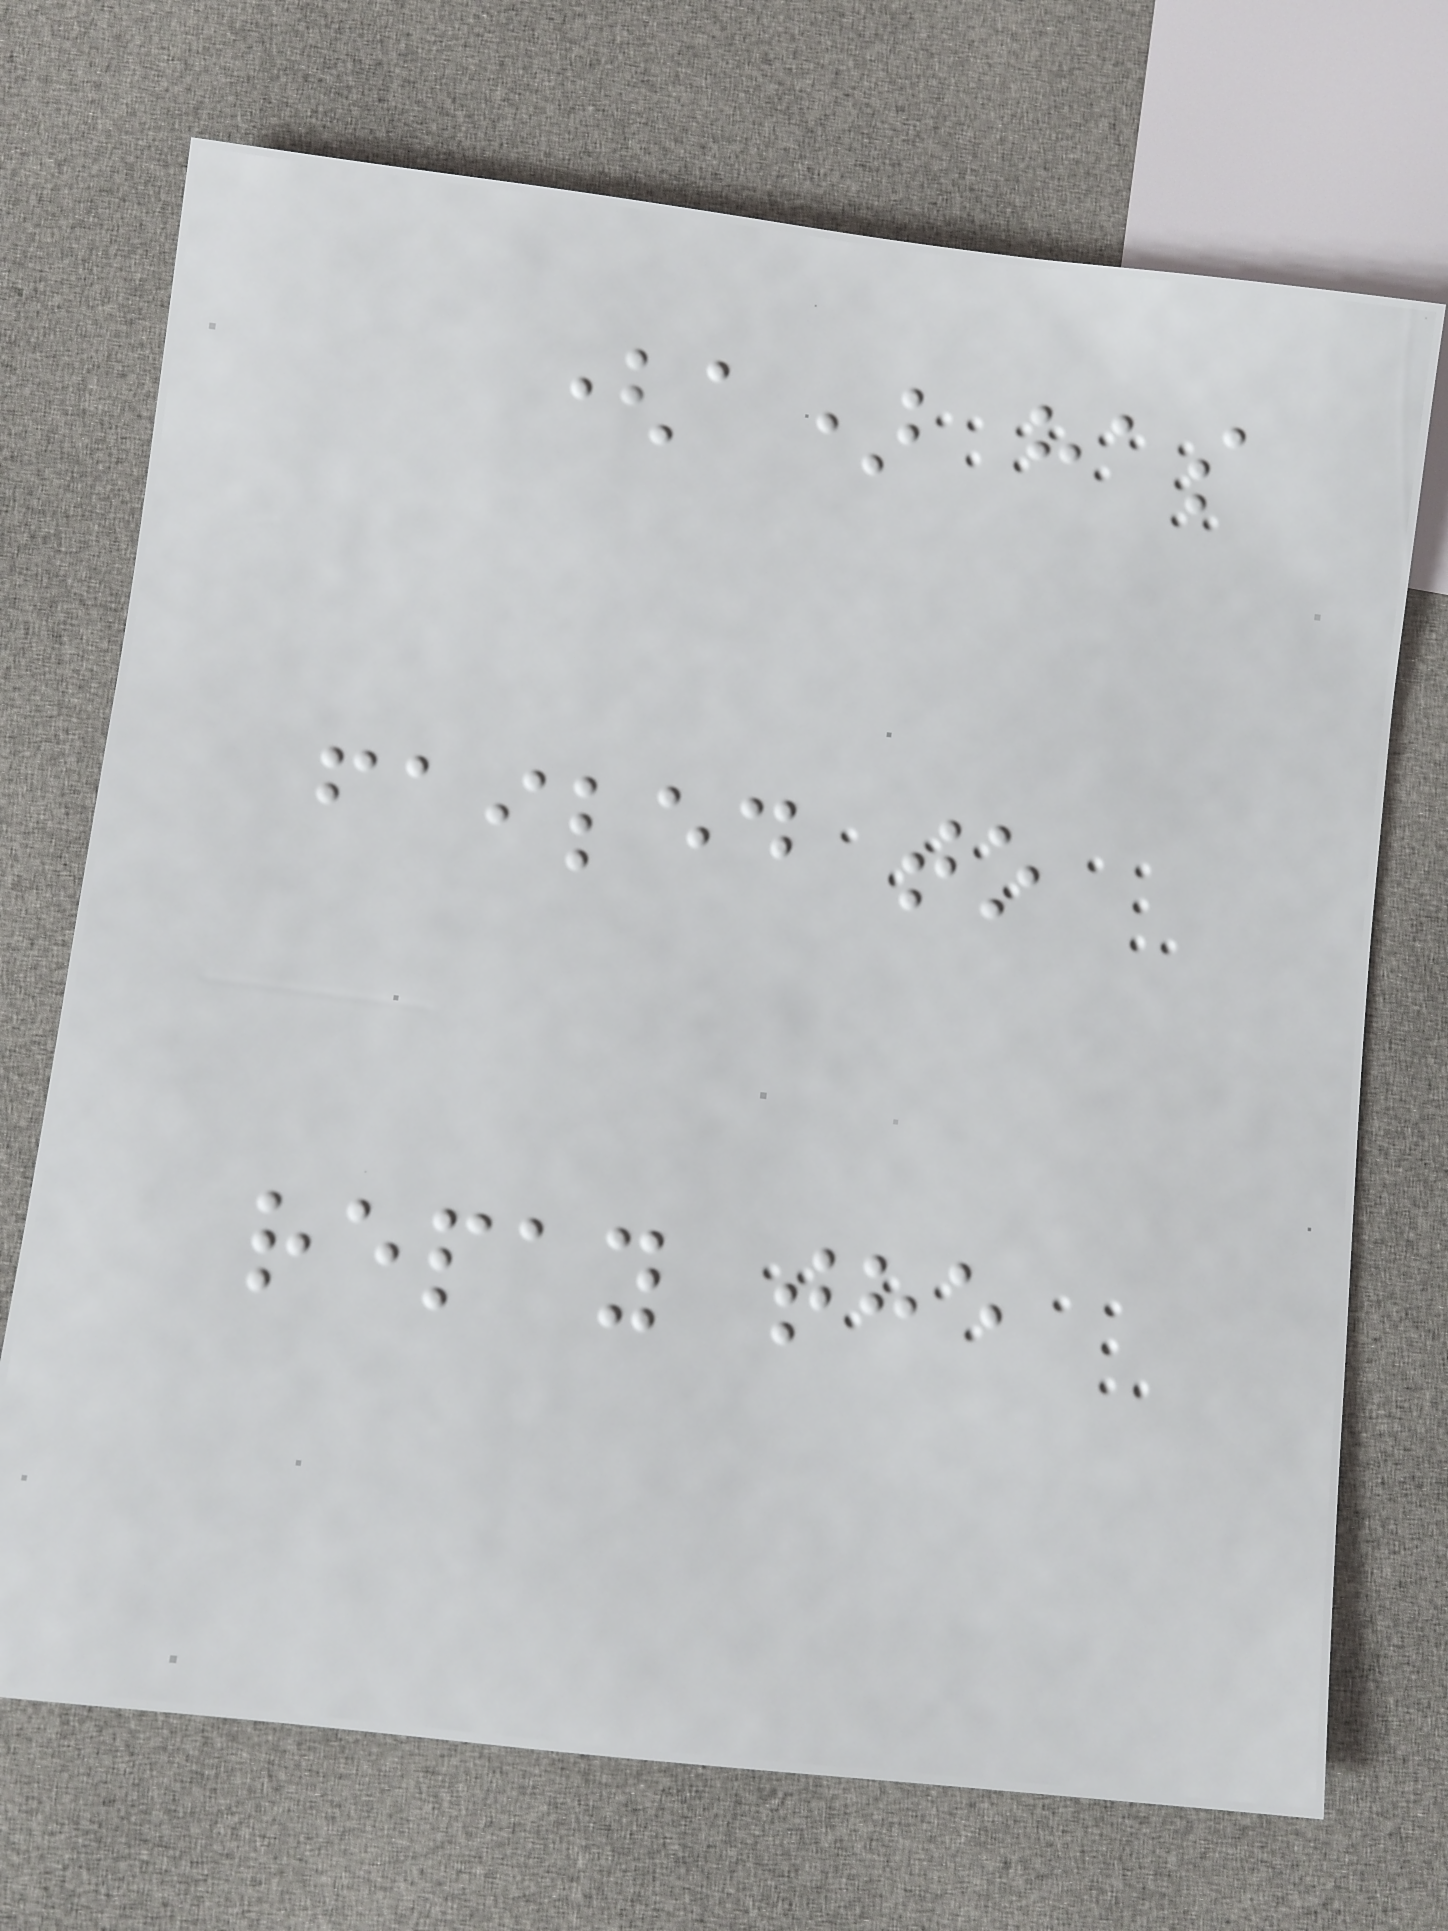(a) has
failed to
repay the
